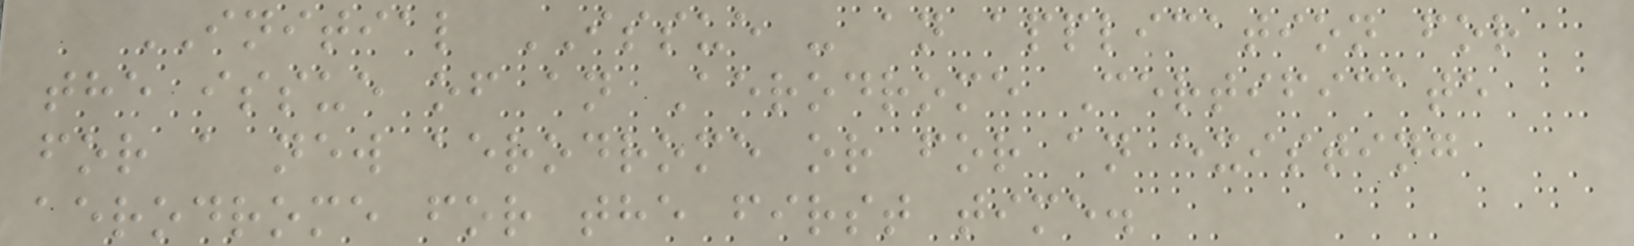INITIAL ISSUE - an application for
the issue of an Aerodrome Certificate
for a new aerodrome or for an existing
aerodrome for the first time.
